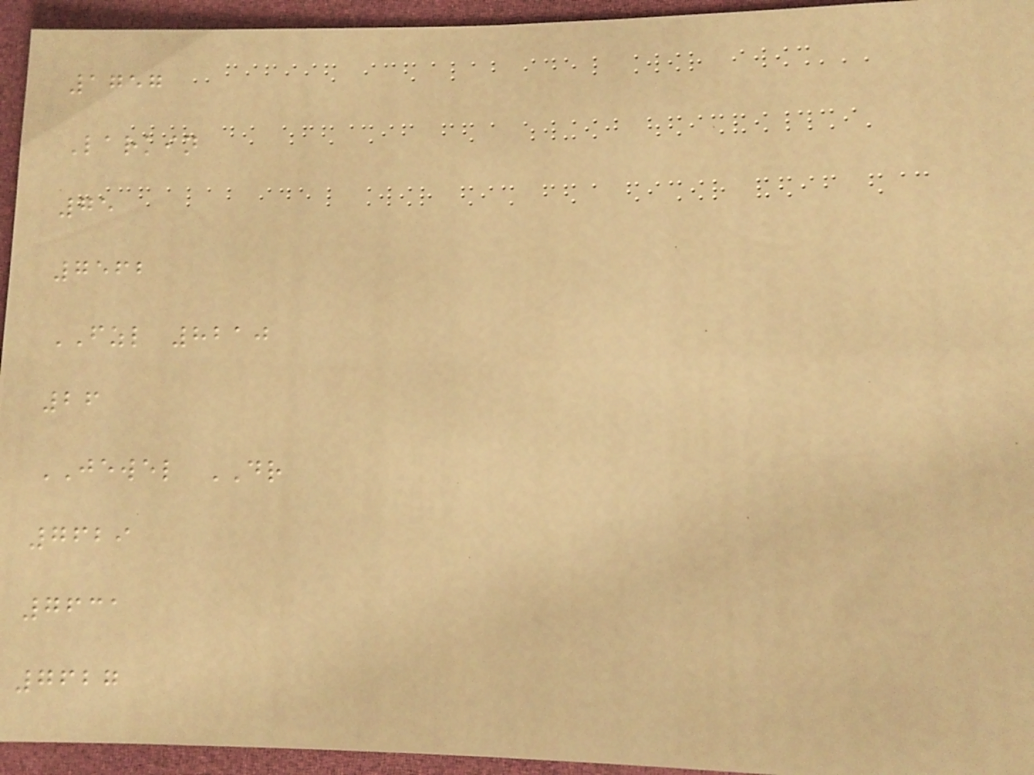1757
Larkin
75
7562
FZL 8210
26
JEWEL DR
7629
7631
7627
